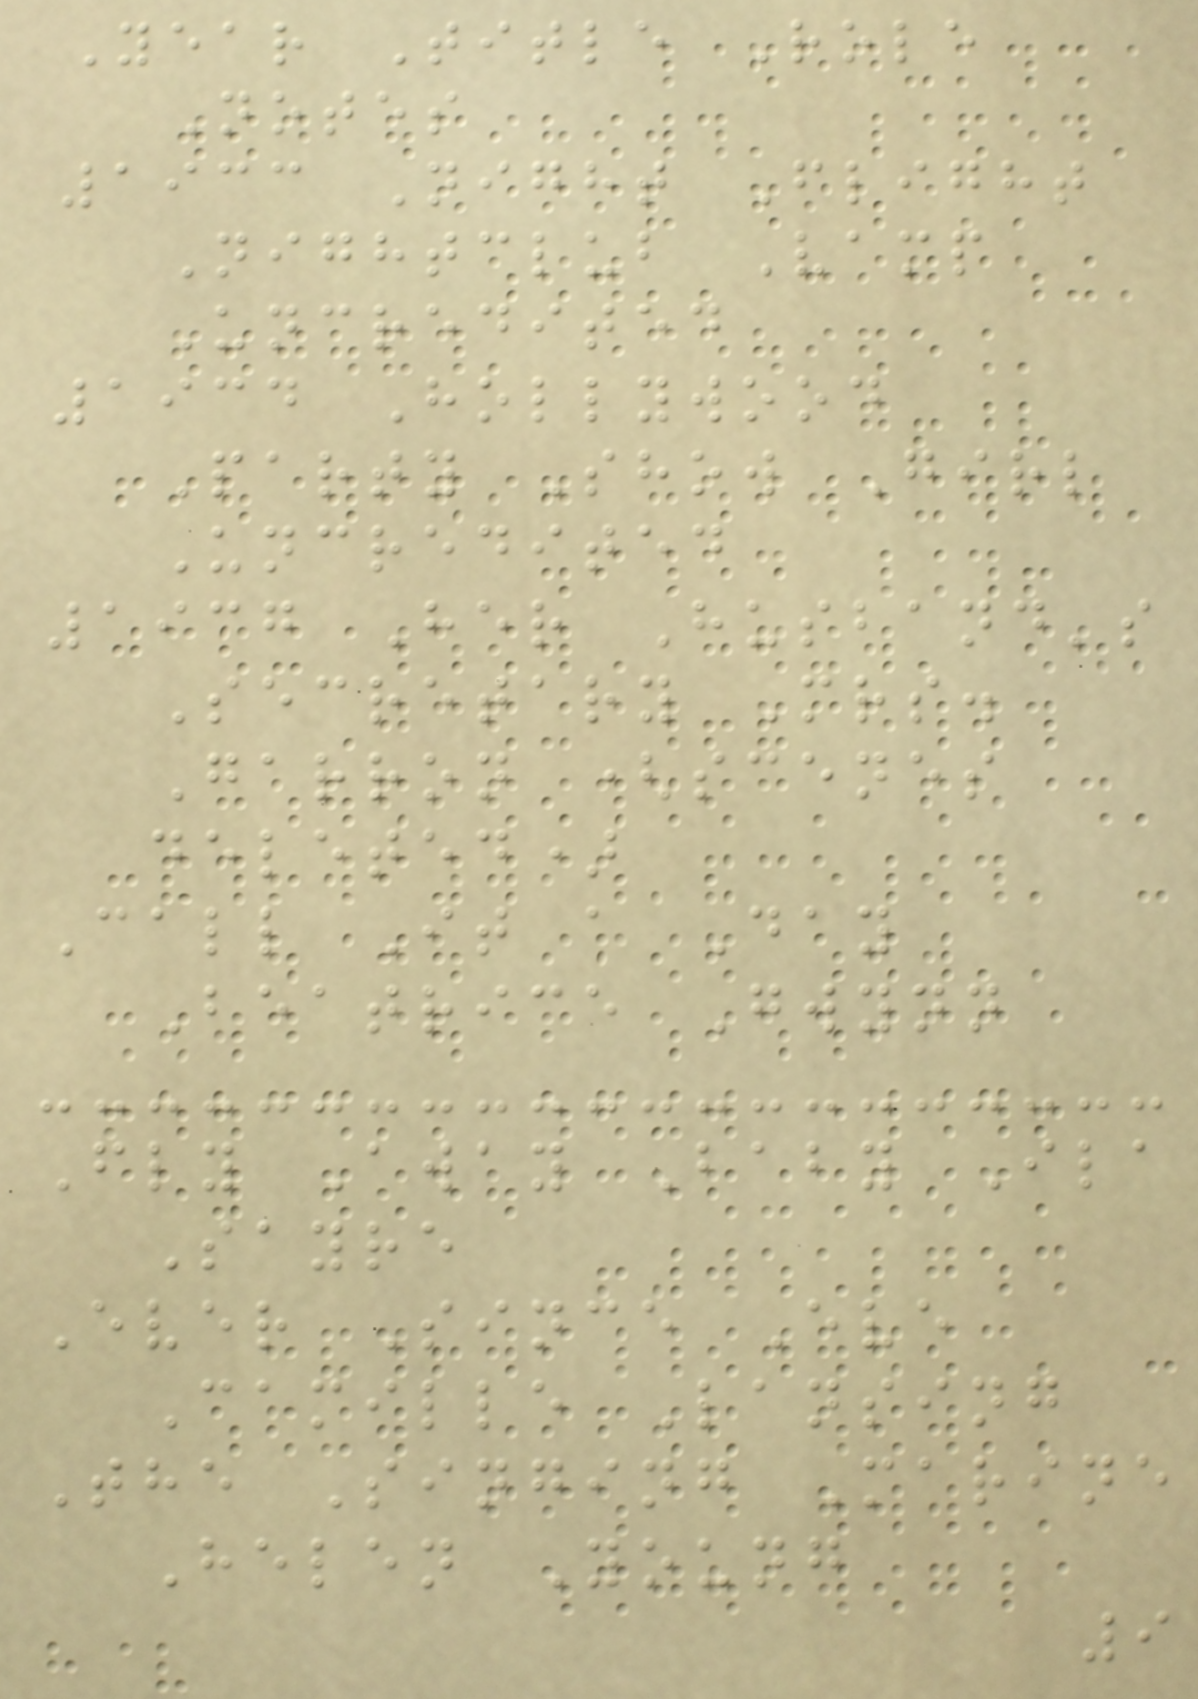Year Title Role
Notes
1933 Night Flight
Nightclub Vamp
Uncredited
1934 Hollywood
Party Show Girl
Uncredited
1937 Her Husband's
Secretary Mrs.
Garron (scenes
deleted)
Call It a Day
Beatrice Gwynn
Fly Away Baby Ila
Sayre
Ever Since Eve
Camille Lansing
The Singing Marine
Helen Young
9
